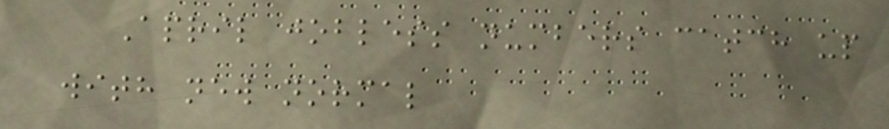April jobless numbers catch up
with new normal
